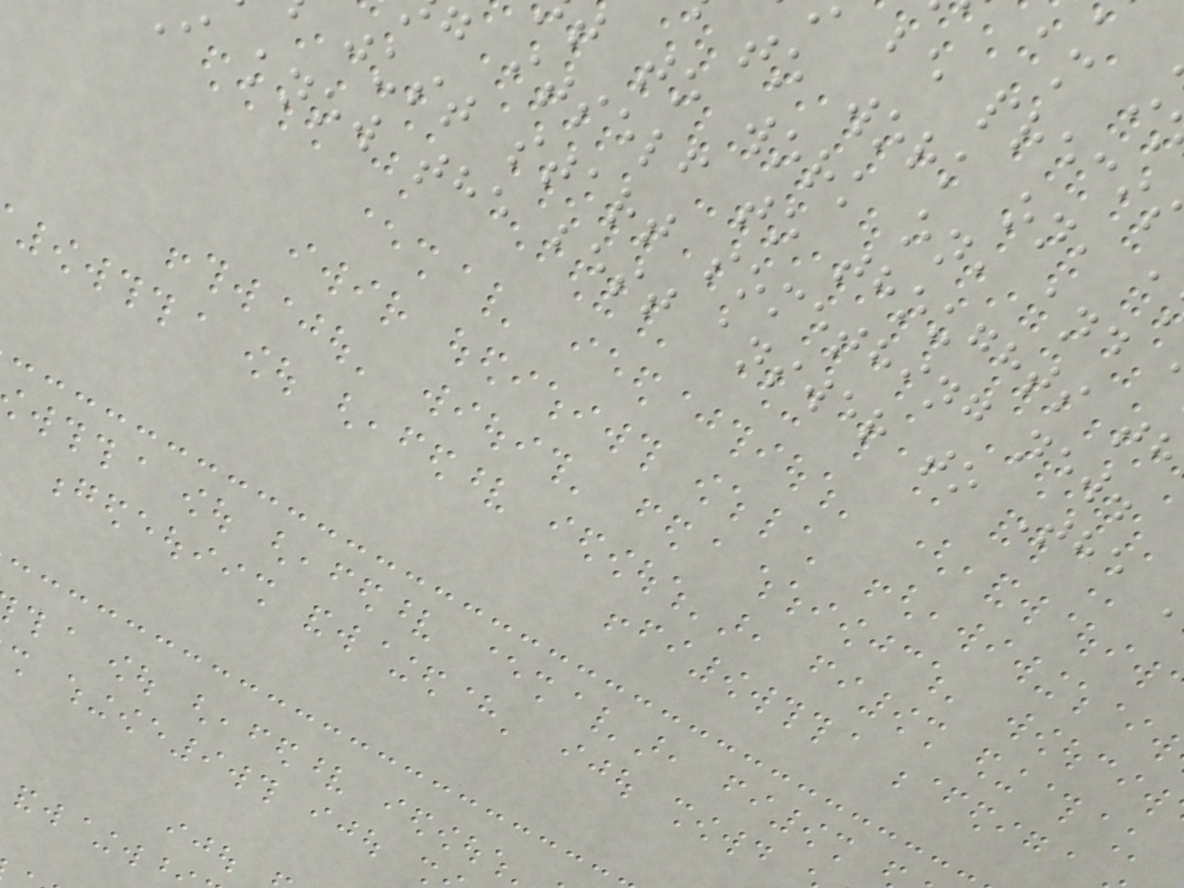to work on, a
t to work on, and
g itself to thoughts th
just start something new.
i know the best answer to The
